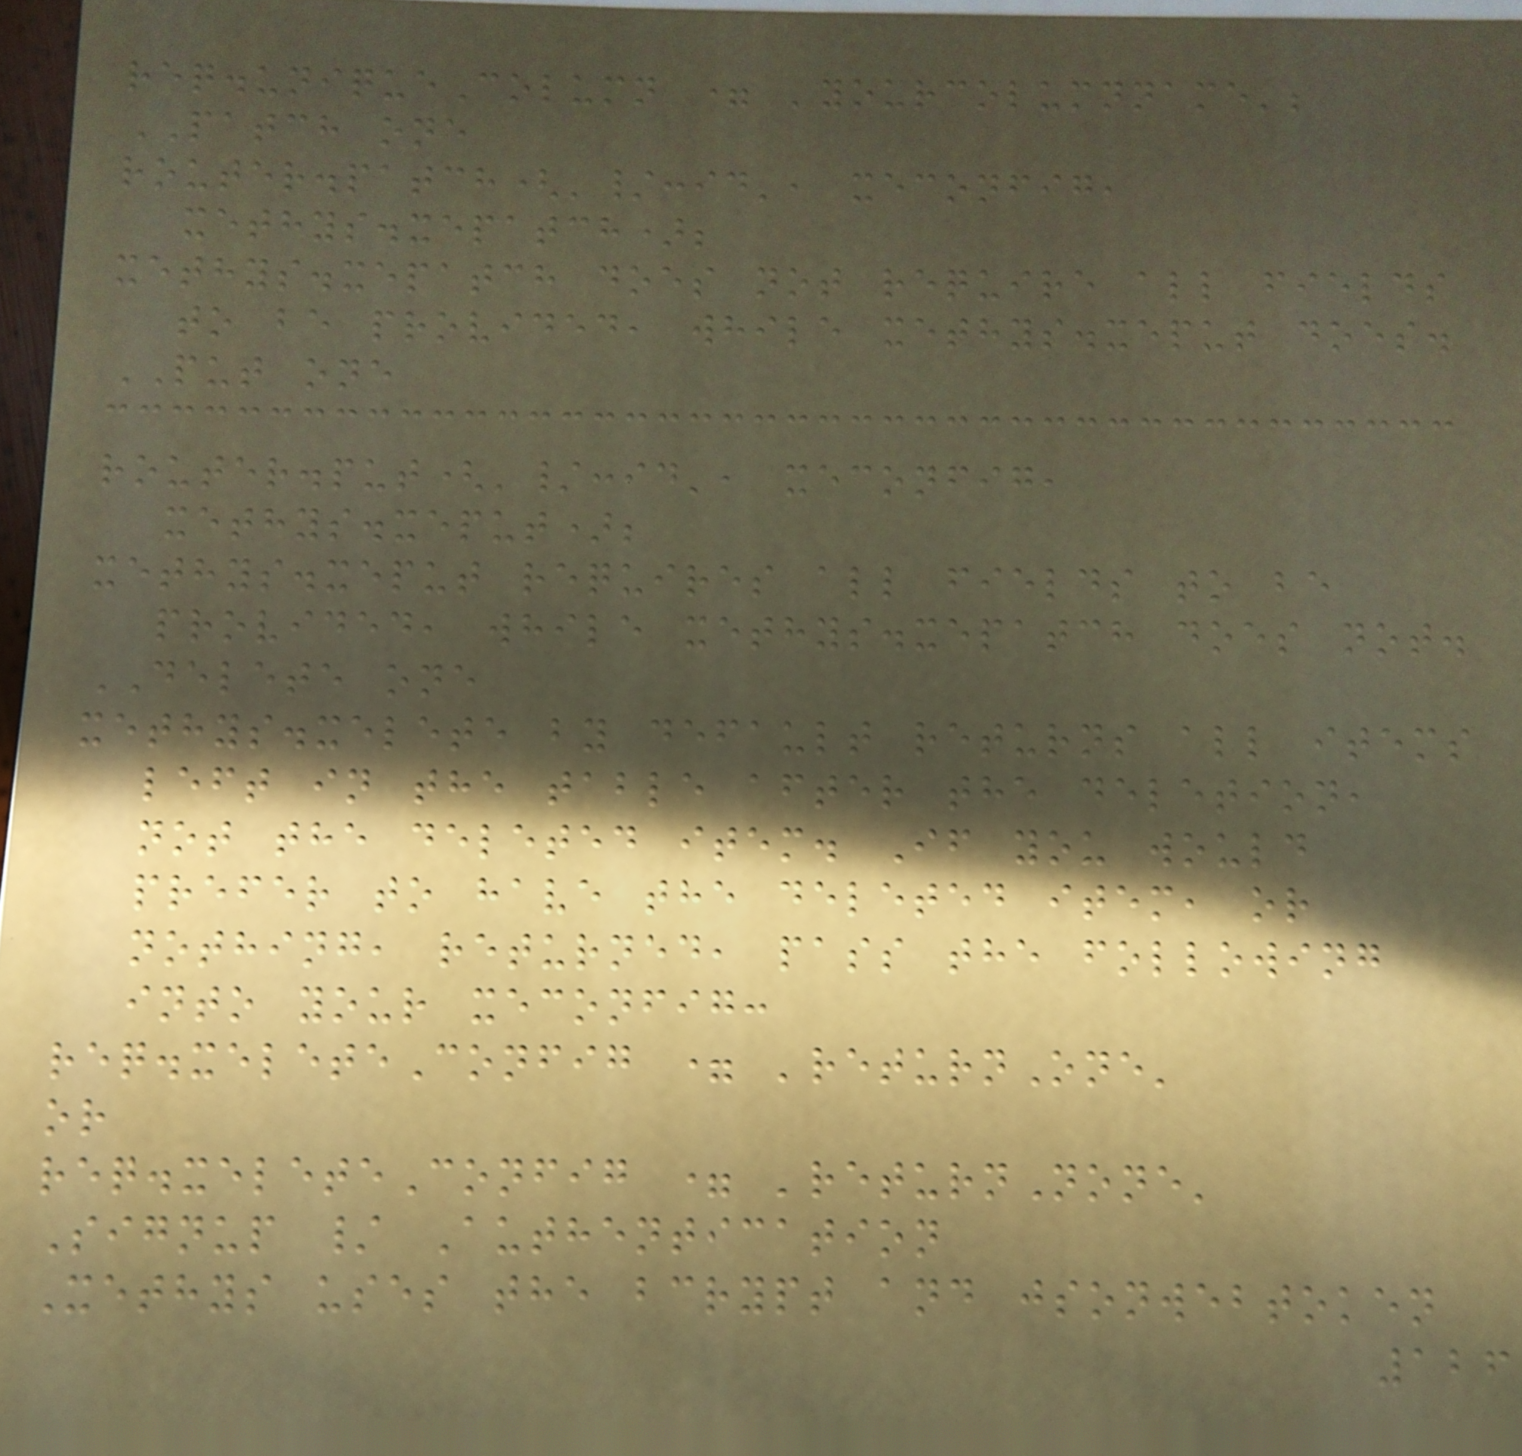req.uniqueColumn = 'yourcolumnname';
PATCH one
router.patch('/:id', xeconfig,
xethys.xepatch);
xethys.xepatch does not require all fields
to be provided, while xethys.xeput does.
PUT one
router.put('/:id', xeconfig,
xethys.xeput);
xethys.xeput requires all fields to be
provided, while xethys.xepatch does not.
DELETE one
xethys.xelete by default returns all items
left in the table after the deletion,
not the deleted item. If you would
prefer to have the deleted item, or
nothing, returned, pass the following
into your xeconfig:
req.xeleteConfig = 'returnOne'
or
req.xeleteConfig = 'returnNone'
Signup / Authentication
Xethys uses the bcrypt and jsonwebtoken
126
